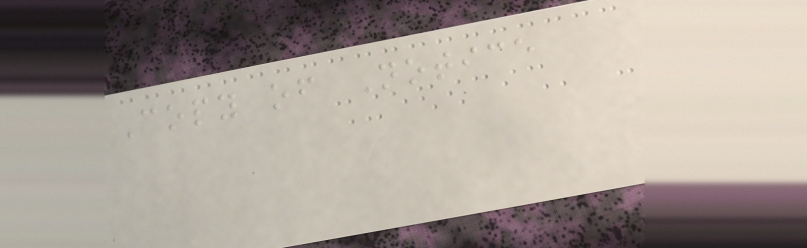Copy of Notice
